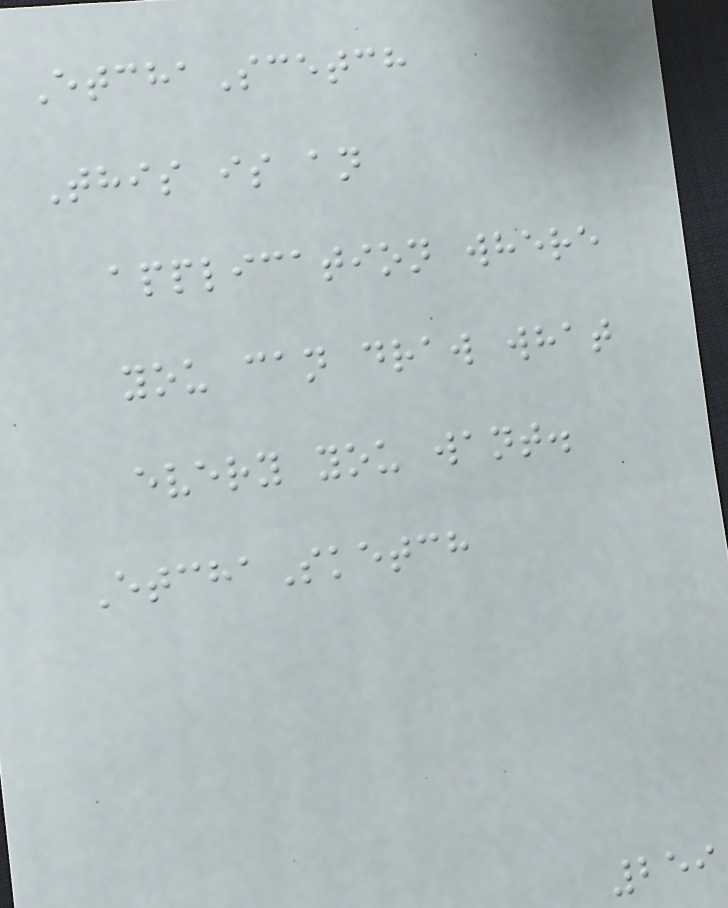EtchaScetch
This is an
application where
you can draw what
every you want.
EtchaSketch
259
